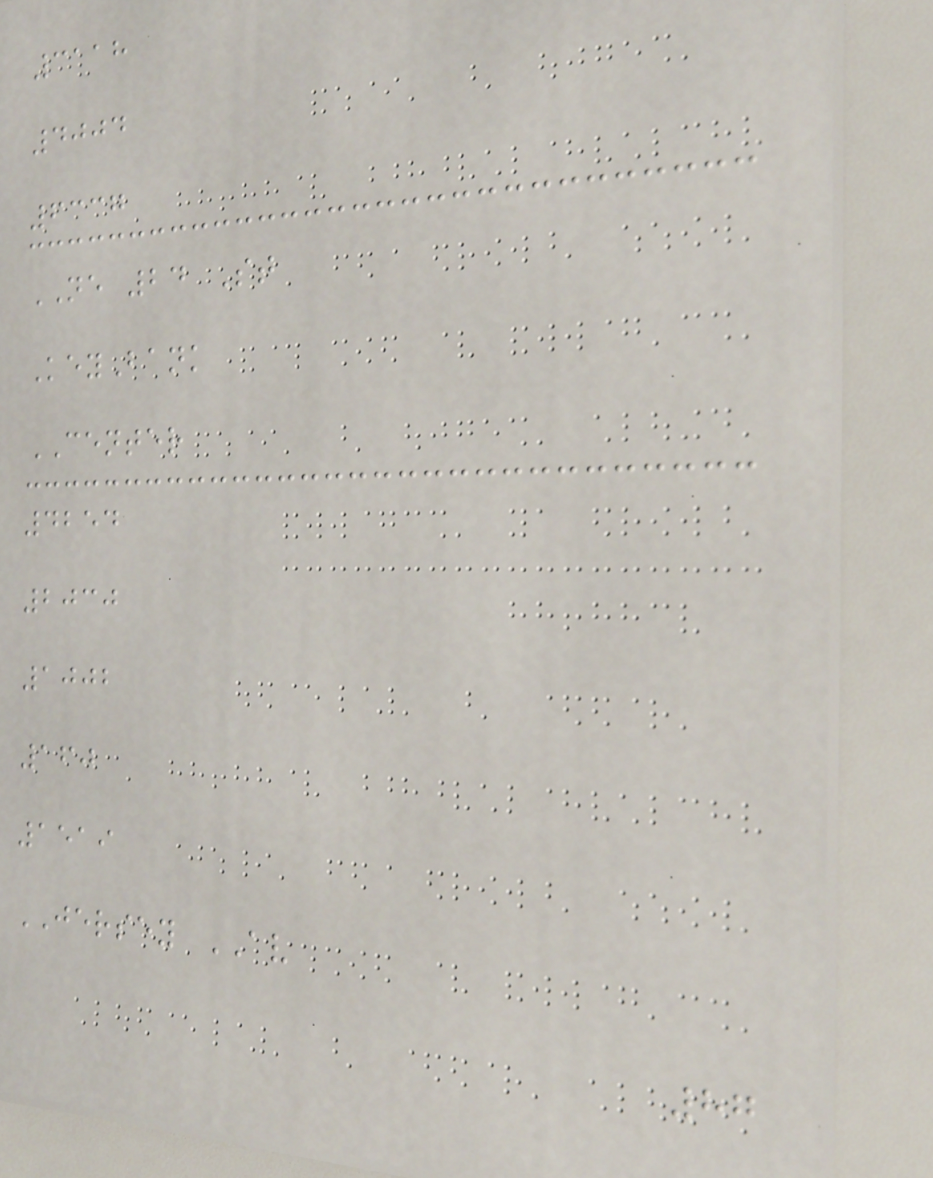3118
4004
6337
NE 24 St
KeyBank
CENTER
4254
2030
1002
160
1519
JERSEY AV
87
